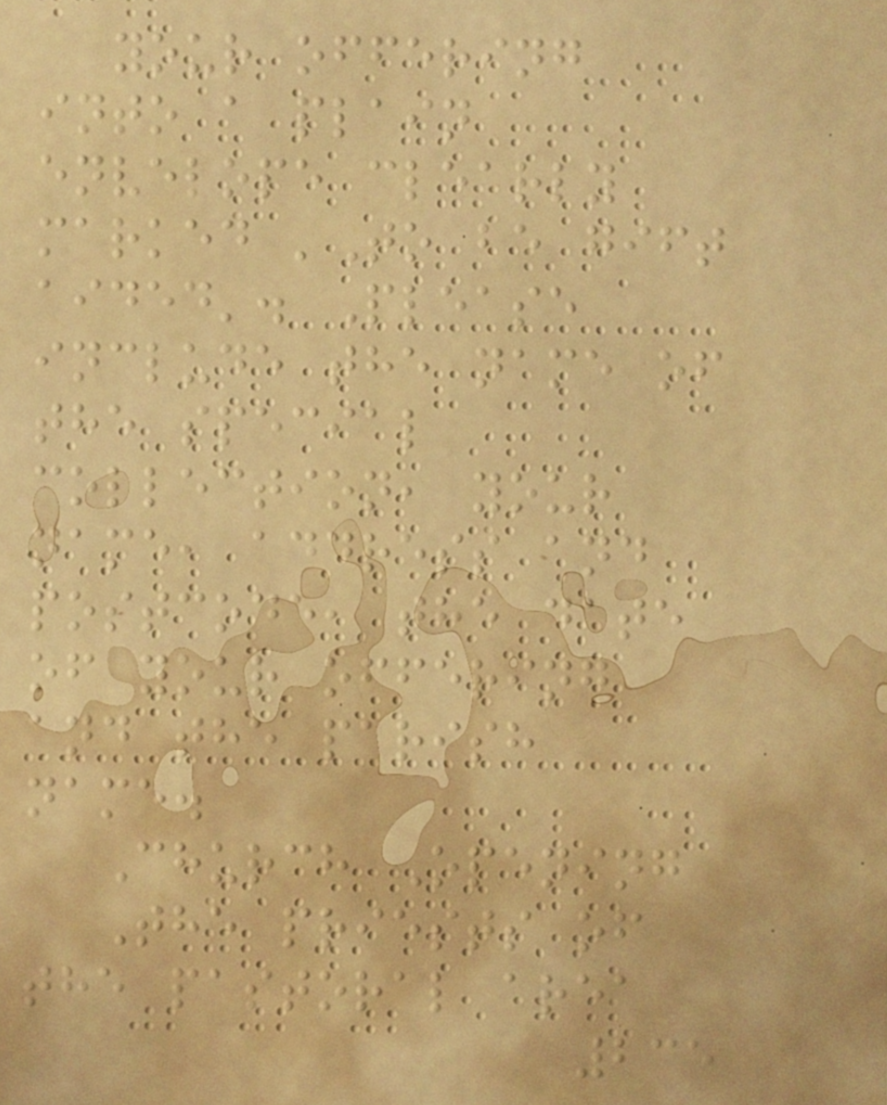your offering
into a plain
envelope clearly
marked 'To be gift
aided'. Please
include the name of
the special
collection, your
name, address and
postcode, the date
of your offering
and the parish
name.
Church Opening
The priests of
the pastoral area
235
